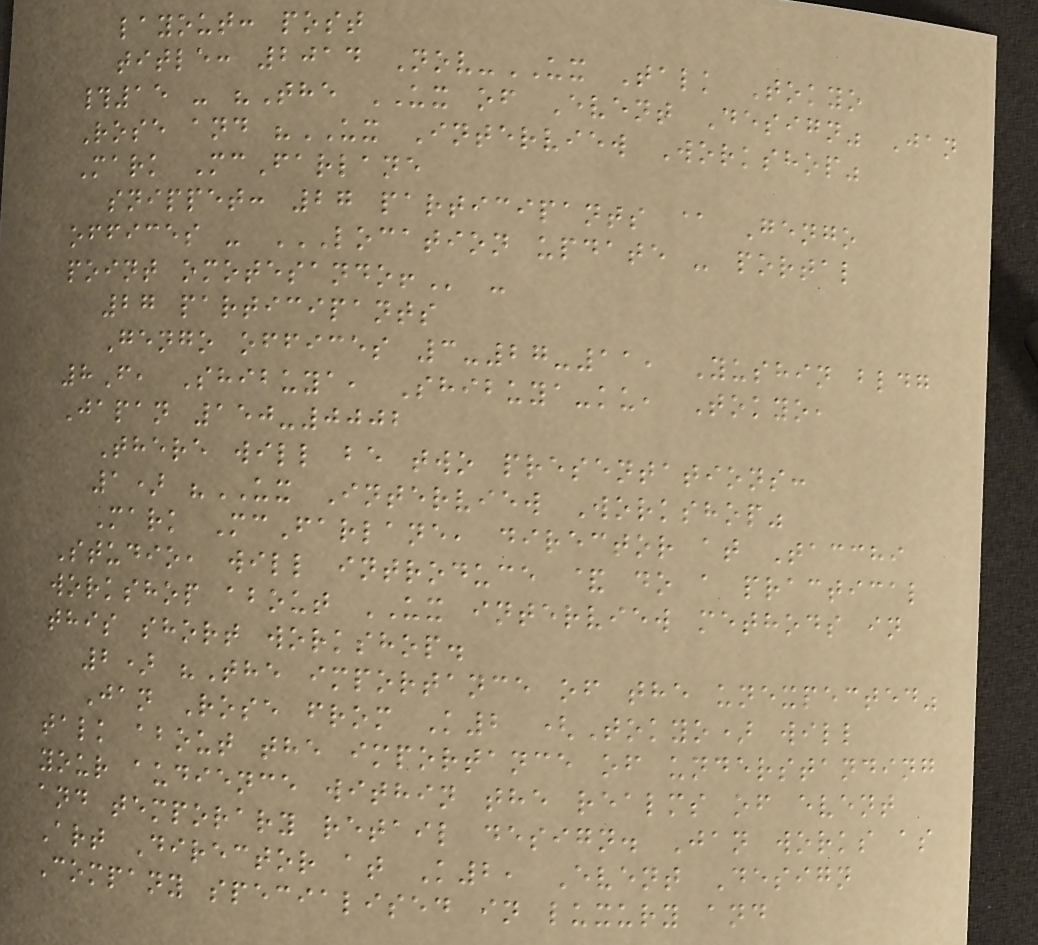layout: post
title: 2014 Nov-UX Talk Tokyo
#15 - "The UX of Event Design" Jan
Rose and "UX Interview Workshop"
Mark McFarlane
snippet: 27 participants @ Gengo
offices - LOCATION UPDATE - PORTAL
POINT OMOTESANDO! -
27 participants
Gengo offices 3-27-11, Yushin bldg
8F, Shibuya, Shibuya-ku, Tokyo,
Japan 150-0002
There will be two presentations:
1) "UX Interview Workshop"
Mark McFarlane, director at Tacchi
Studio, will introduce & do a practical
workshop about UX interview methods in
this short workshop.
2) "The importance of the unexpected"
Jan Rose from K2 (Tokyo) will
talk about the importance of understanding
your audience within the realms of event
and temporary retail design. Jan works as
Art Director at K2, Event Design
Company specialised in luxury and
